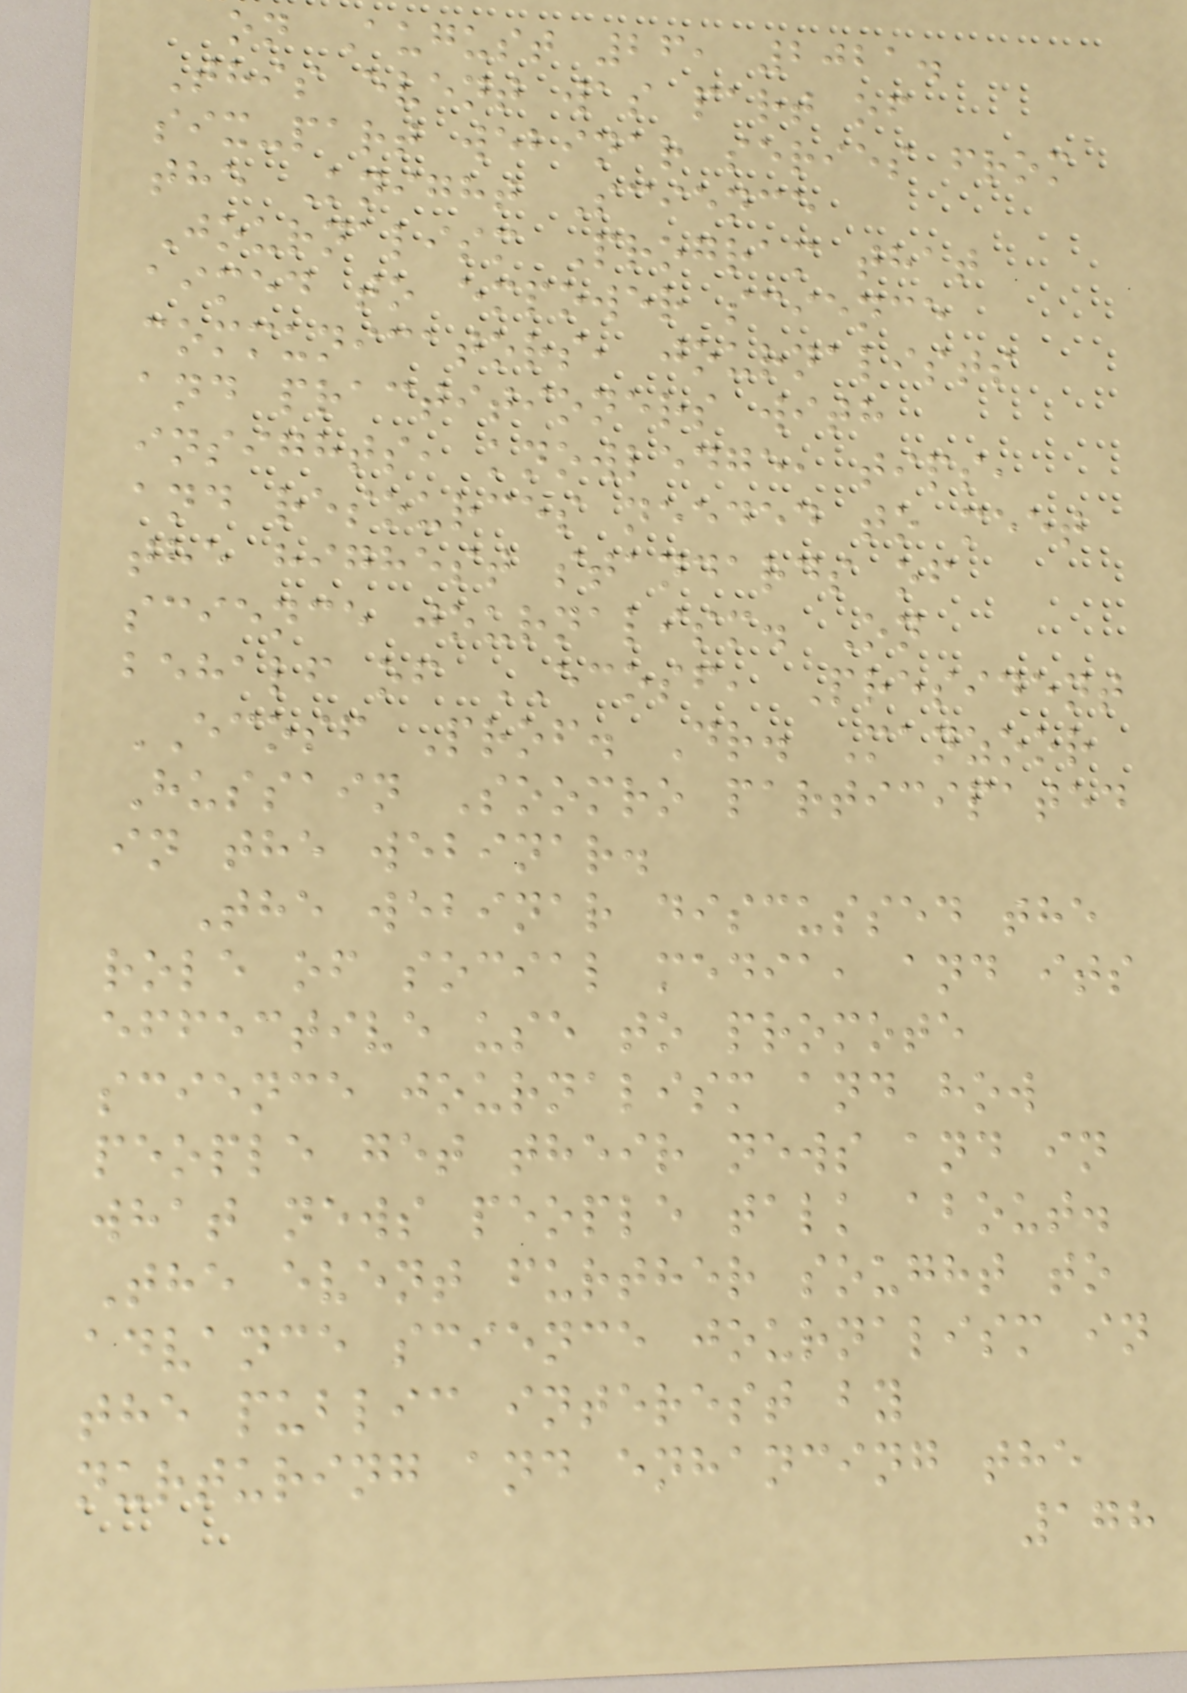on August 26, 2021.
This event was part of
six-part webinar series from
the Knight Science
Journalism Program that
aimed to empower science
communicators, journalists
and practitioners with
insights, knowledge, tips,
and resources needed to meet
the highest standards of
science journalism. On
behalf of ECOSF, President
ECOSF Prof. Dr. Manzoor
Hussain Soomro participated
in the webinar.
The webinar discussed the
role of social media, and its
effective use to promote
science journalism and how
people get their news and in
what news people talk about.
The event further sought to
advance science journalism in
the public interest by
nurturing and enhancing the
178
